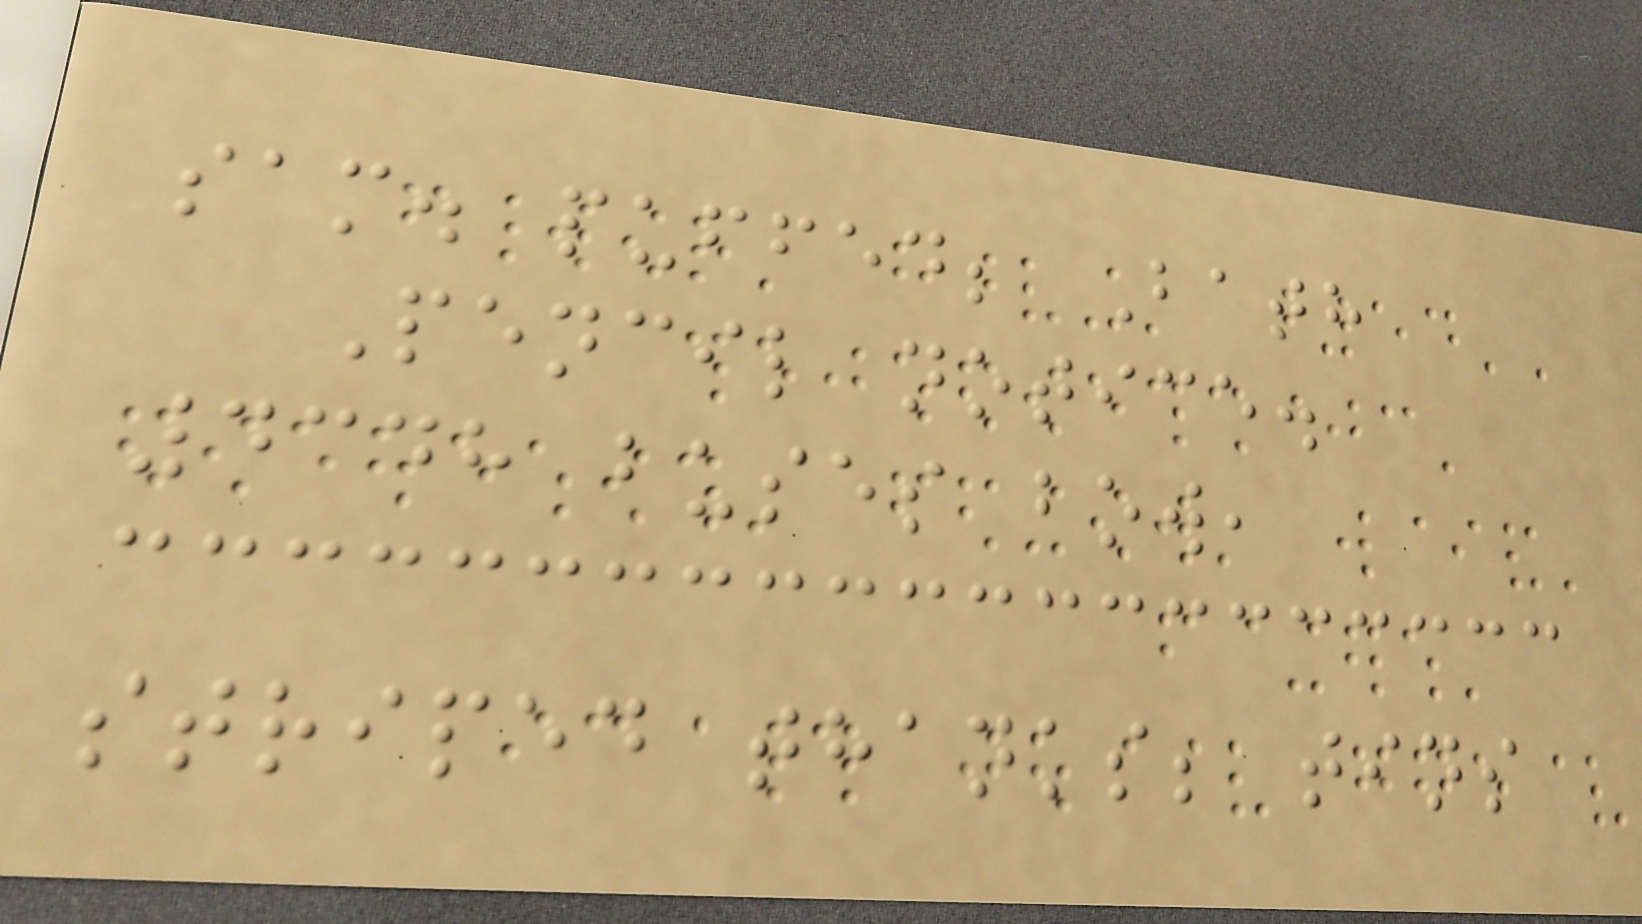sam. puffed; Bath
Pencil notice.
4348 buses bow,
striped thanks; tins
